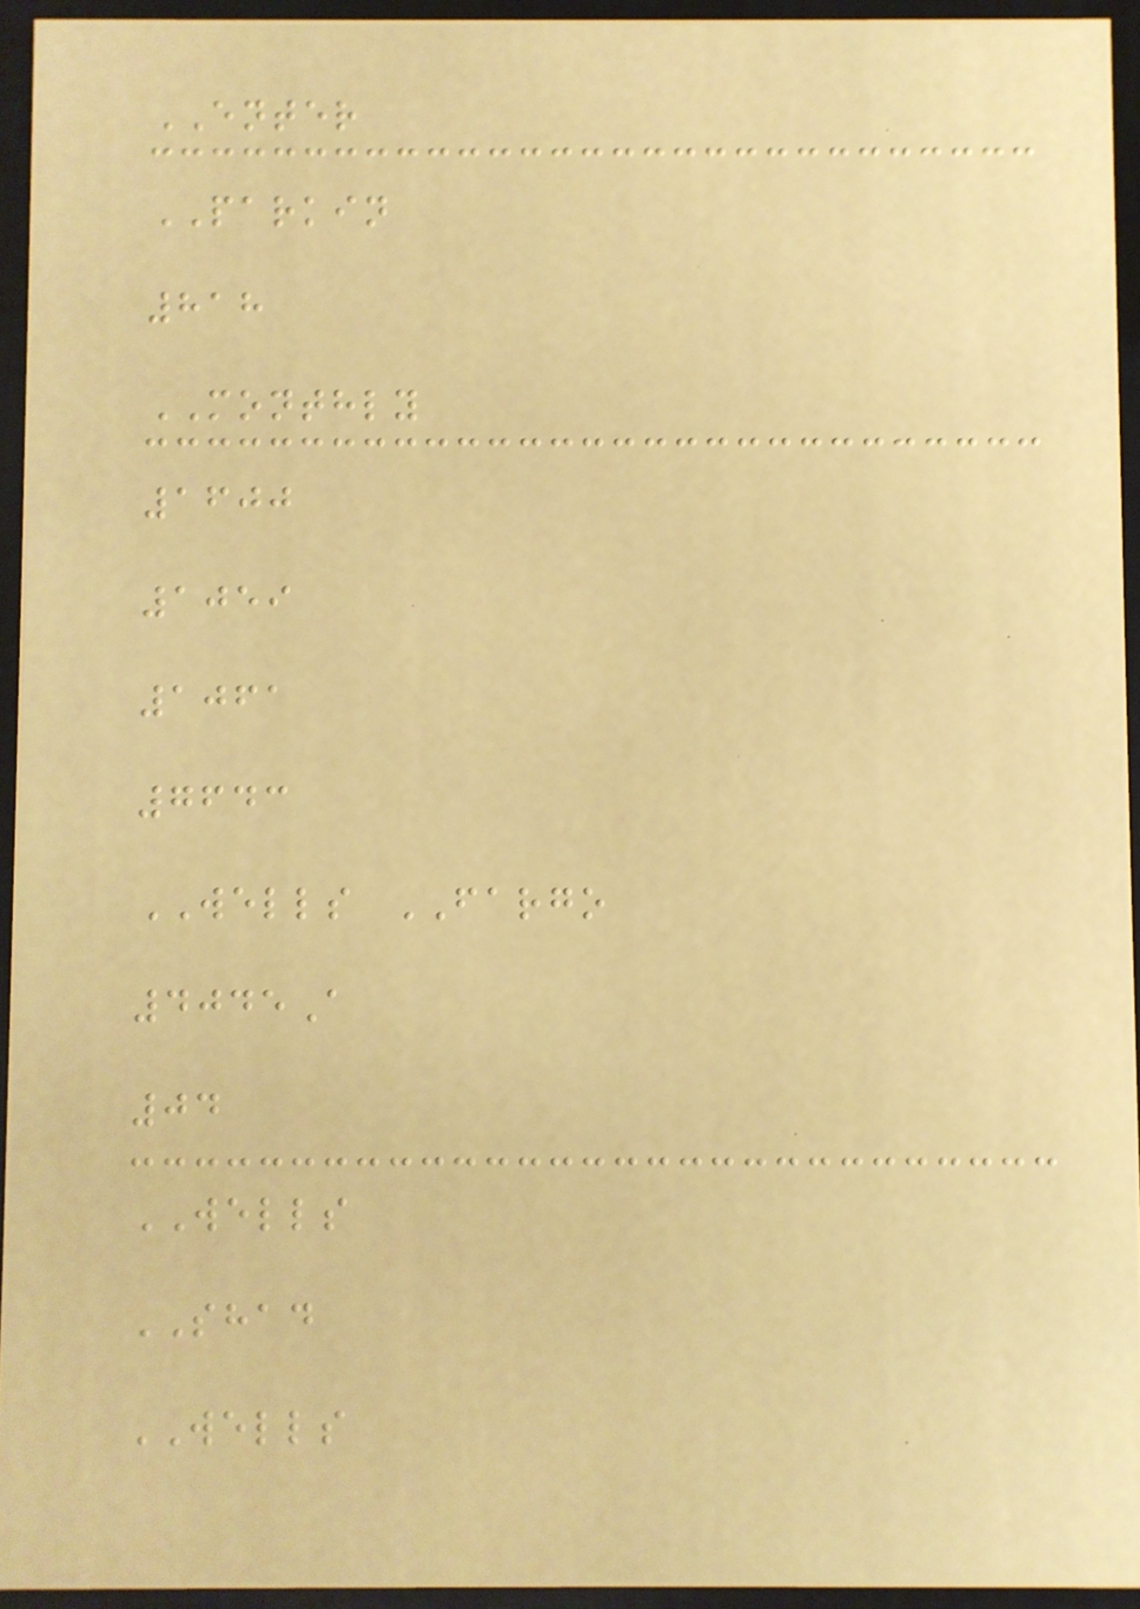ENTER
PARKIN
818
MONTHLY
1600
1059
1061
7643
WELLS FARGO
4045A
04
WELLS
SHAD
WELLS
